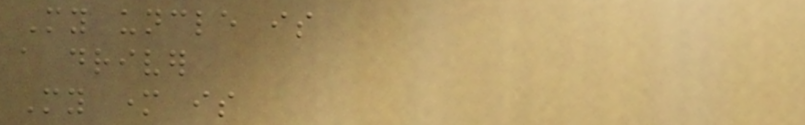My uncle is
a driver
My mother is
